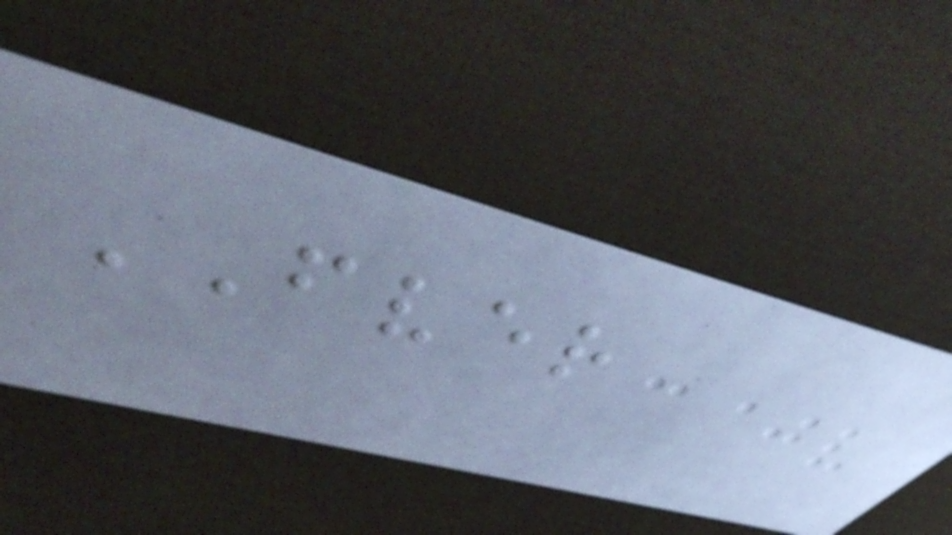FVER
